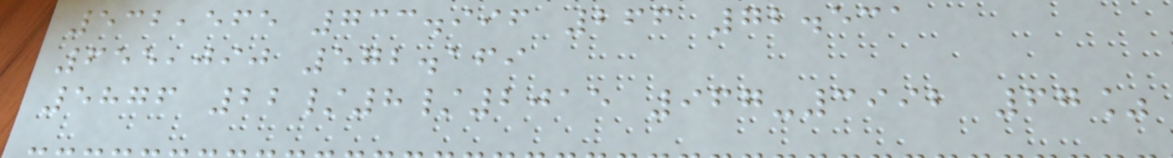532,565 733.996 266 72.531
655,090 572.169
5876 22/8/2015 967-3992 67%
